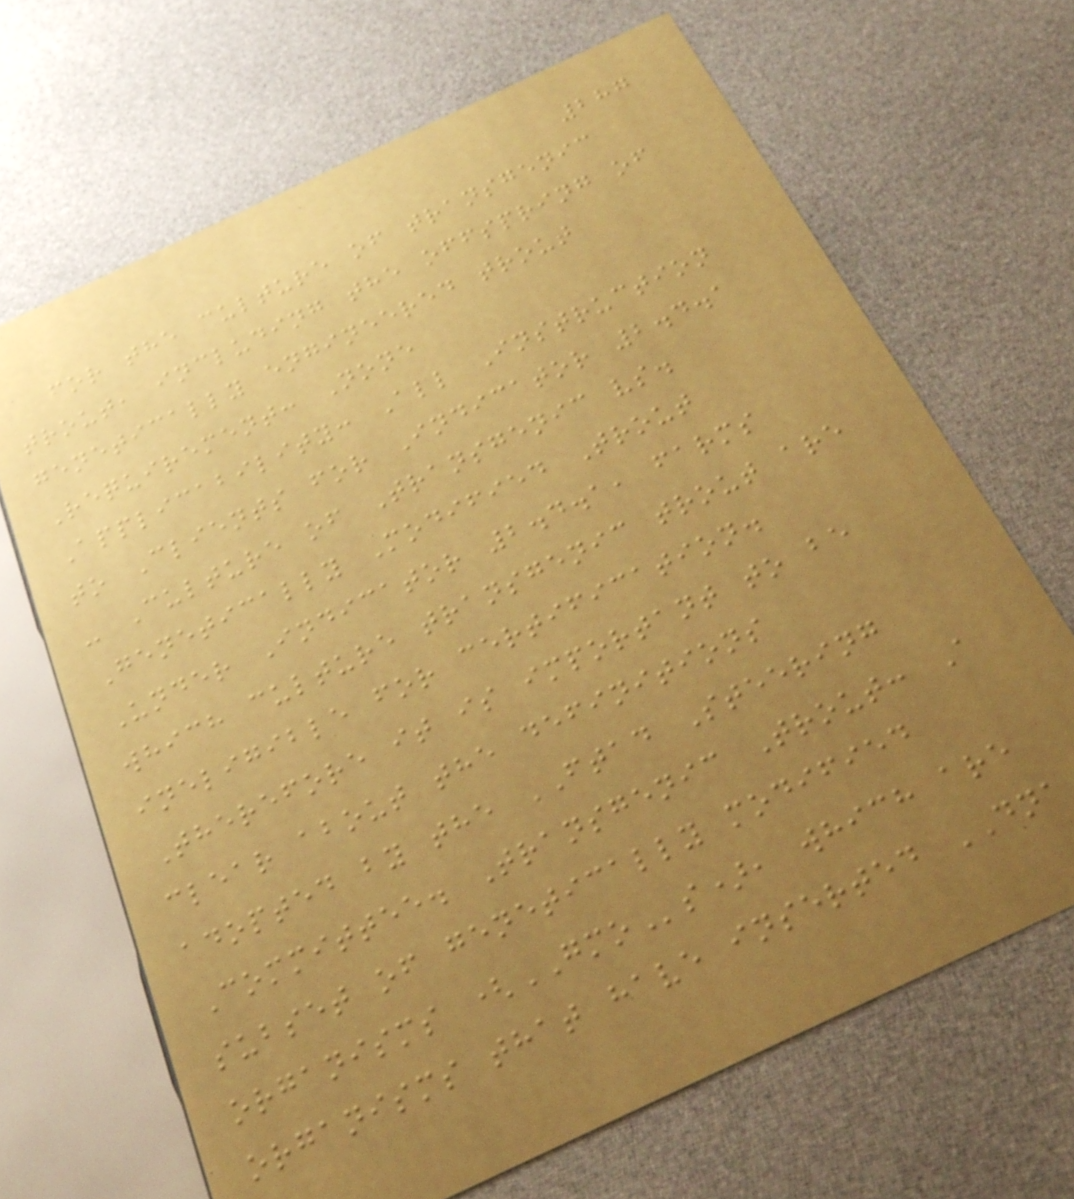287
for the culture of transgenic
trout, including the offspring of
genetically engineered trout
Requirement: None
Applicability: All Instruction
to Clients for Indicator 2.4.1
- Culture of Transgenic vs.
Genetically Modified Trout
Under Indicator 2.4.1, farms
which culture transgenic trout are
ineligible for certification.
Therefore it is important to be
clear about the definitions
adopted by the FTAD Steering
Committee. Transgenic Trout: A
subset of genetically modified
organisms (GMOs), which are
organisms that have inserted DNA
